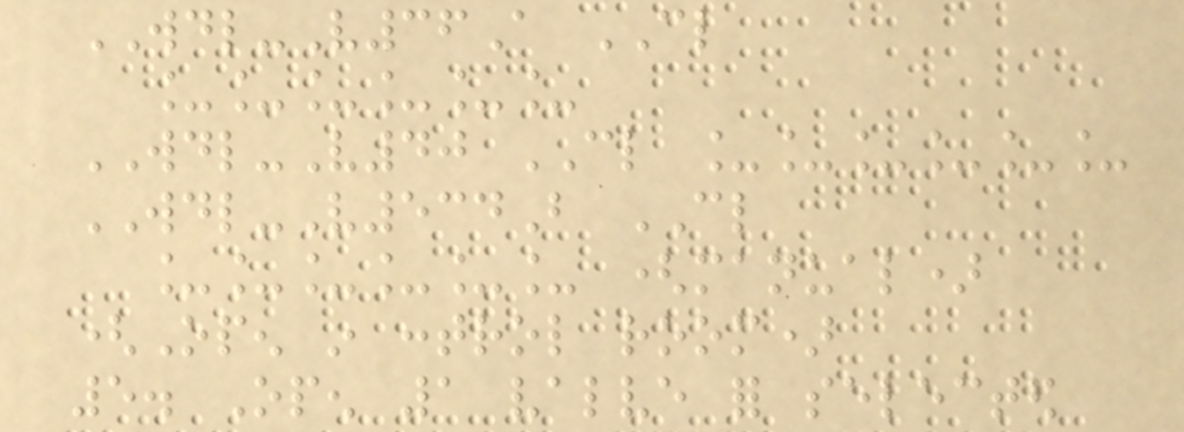WDL-V36A CL
______
WDL-V40 CL ______
WDL-V534B CL
______ (manual)
(Open in control room)
5. Open 1 valve for selected
